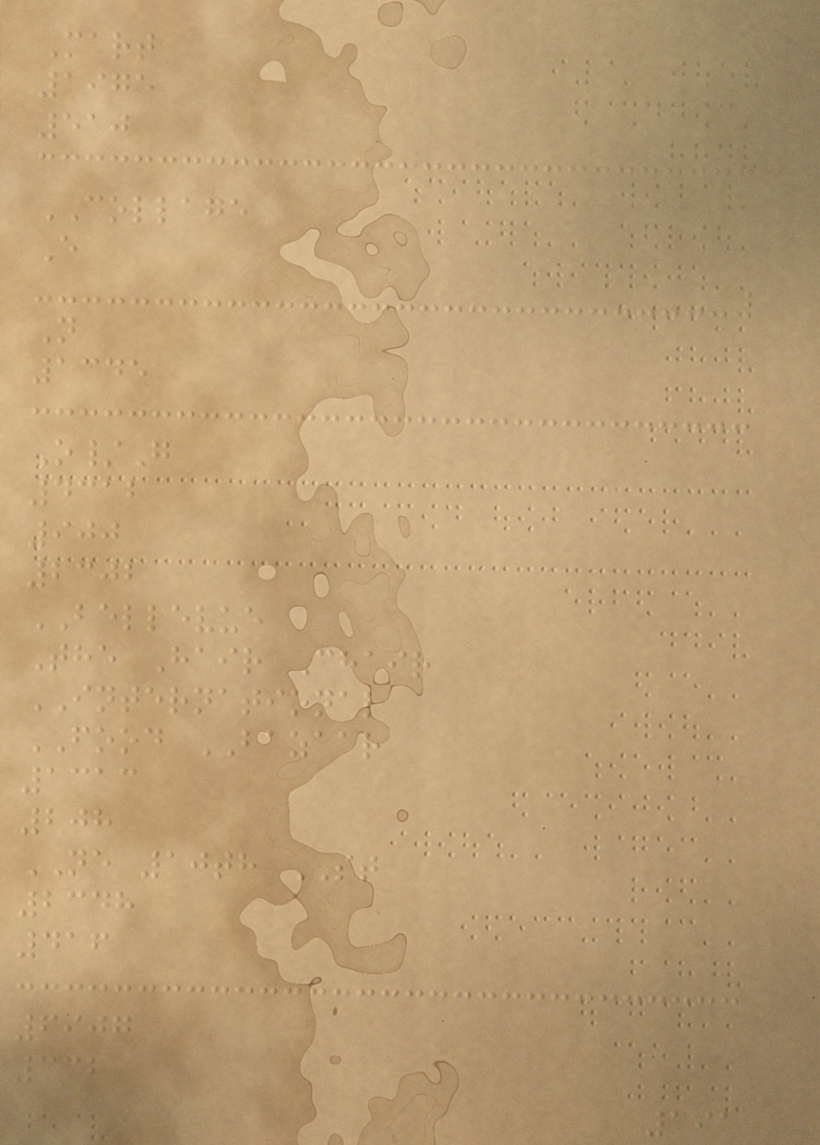Mart
1975
510
COLLAGE
E
N
1345
O/G
4312
900
2302
BELLEVUE
The Hair Chair
INTERNATIONAL
FOOD BAZAAR
1313
208
NE 10th ST
2348
416
6907
332
191
